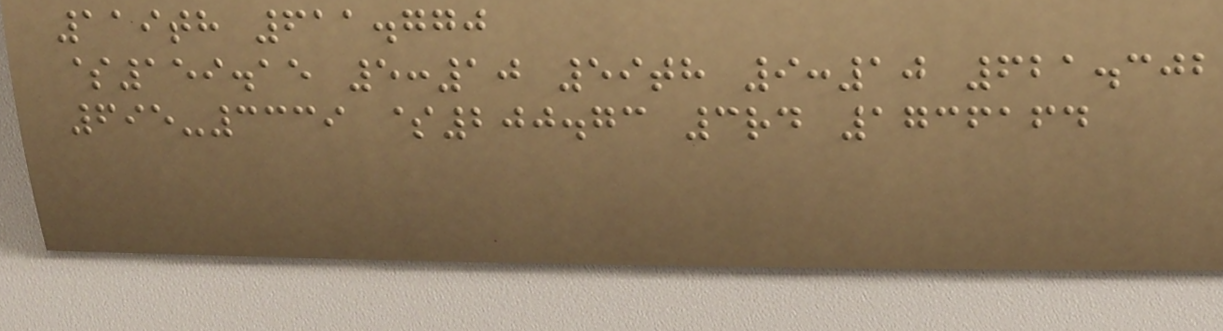119th 611.770
$159.15 5:10 59th 9:10 621.302
695-3339 $200.73 3rd 1736164
